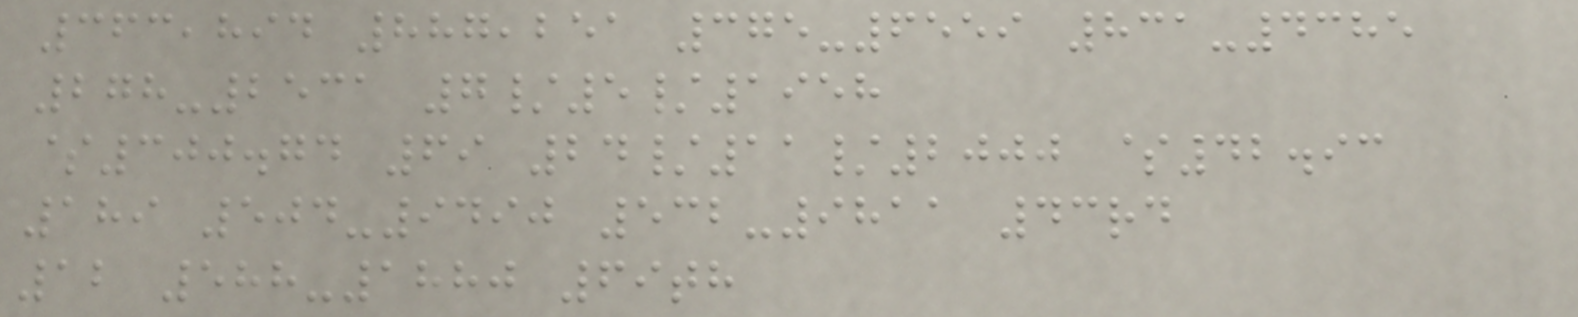363,894 887,251 375-6559 831-4385
278-2531 7/5/1958
$300.74 69 24/11/2000 $42.93
189 504-9490 532-9811 43rd
12 588-1880 69th
